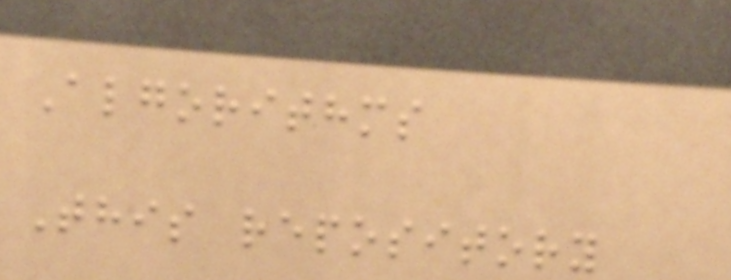Algorithms
This repository
